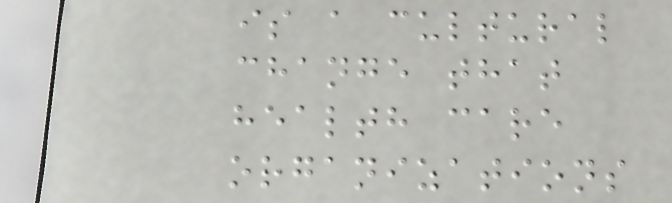is a cultural
change that
health care
organizations
